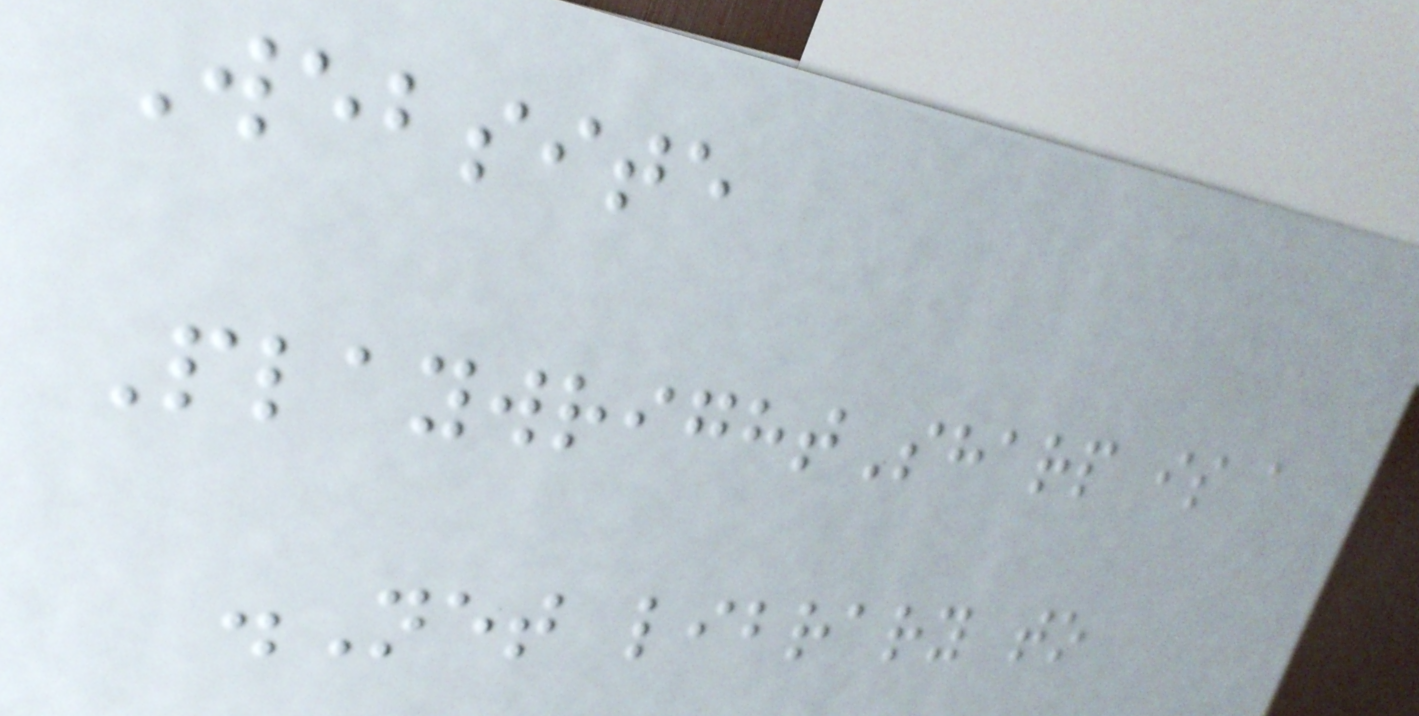Website
PlaywrightSharp is a
.Net library to
